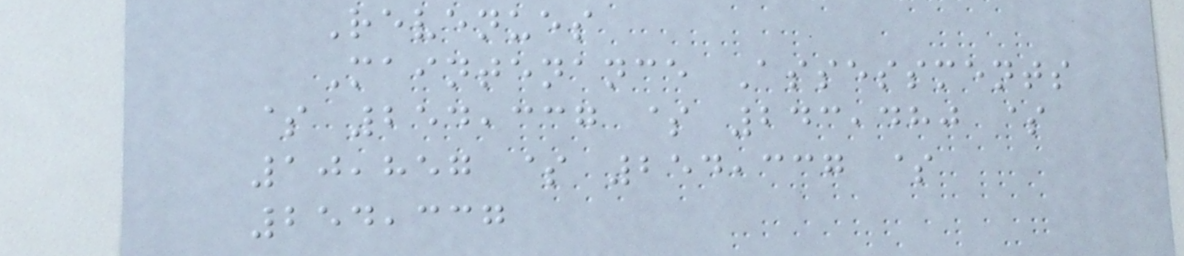Revenues
Maintenance Assessments
$ 254,337 $ 243,480 $
10,857 $ 254,337 $
254,337
